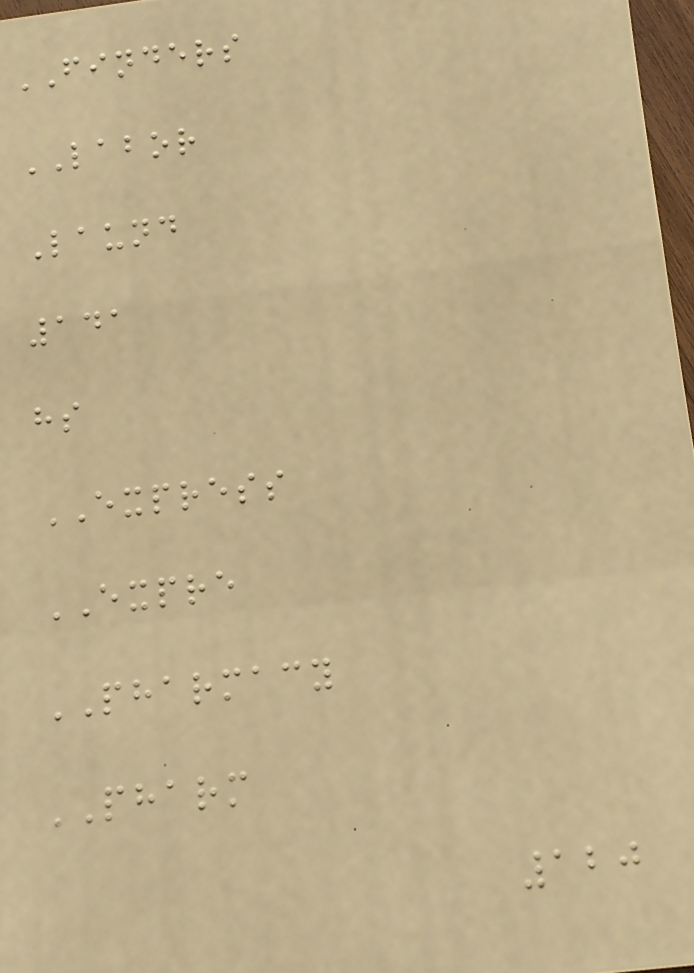FINDERS
LABOR
Laund
141
hs
EXPRESS
EXPRE
PHARMACY
PHARM
120
